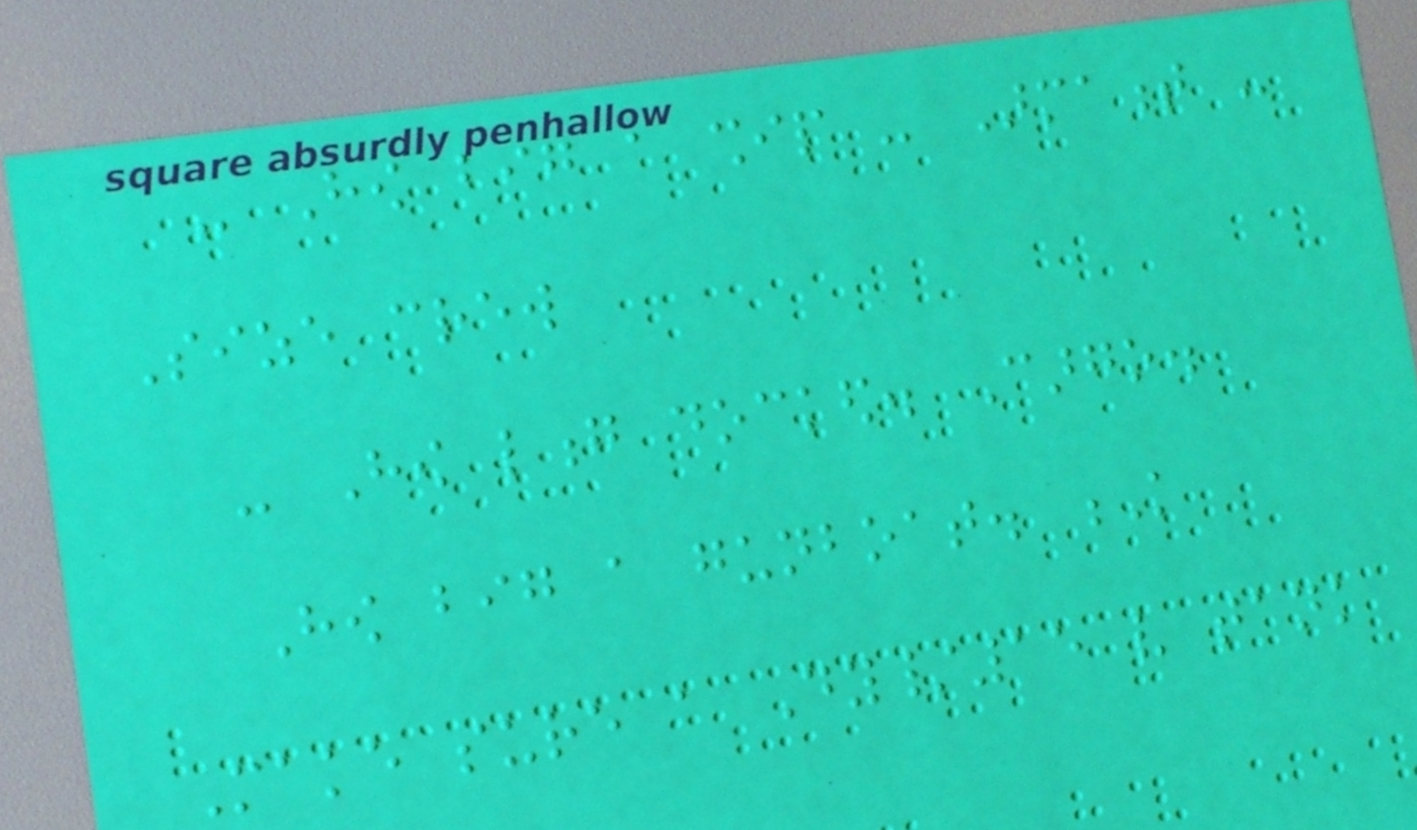- How big a ship - Armament -
Size crew
- How long docked. Cargo.
How big a gunboat. K
Make sure a Dy/15 very tank
